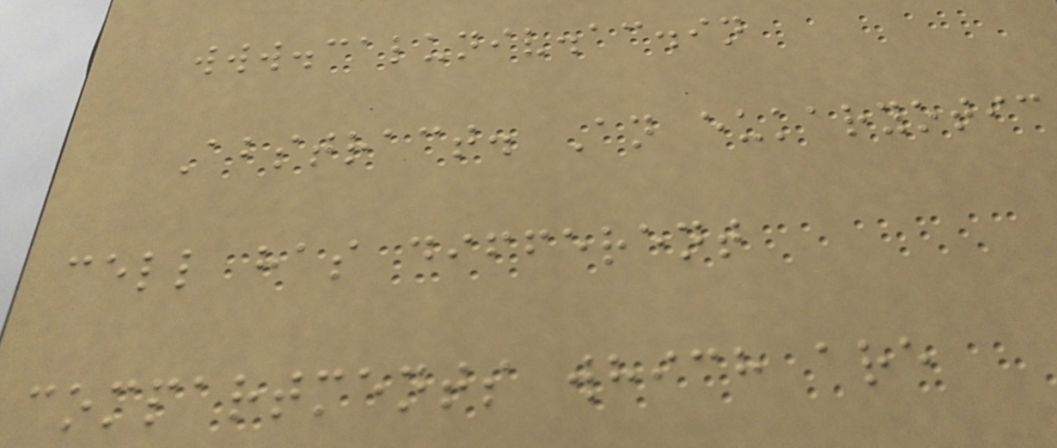www.caluniv.ac.in
Abstract. An eukaryotic
cell has different
compartments which are
